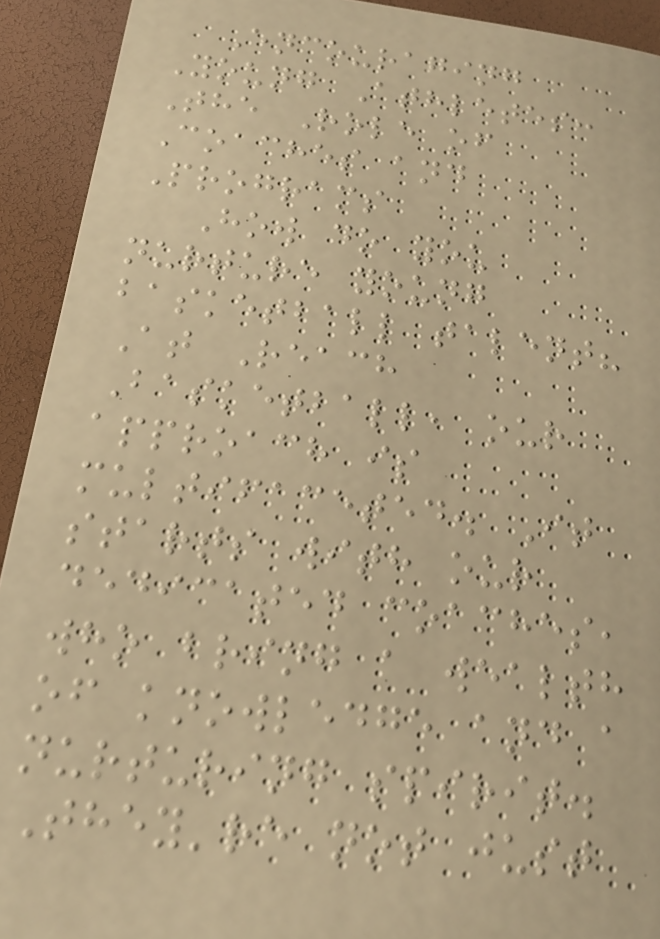Encouraging
Young Athletes:
The Role of
Coaches and
Programs
How do you
nurture young
basketball talent?
At Reach
Basketball, our
approach is
multifaceted. It
starts with our
dedicated coaches,
who bring a wealth
of knowledge and a
nurturing spirit.
They're not just
